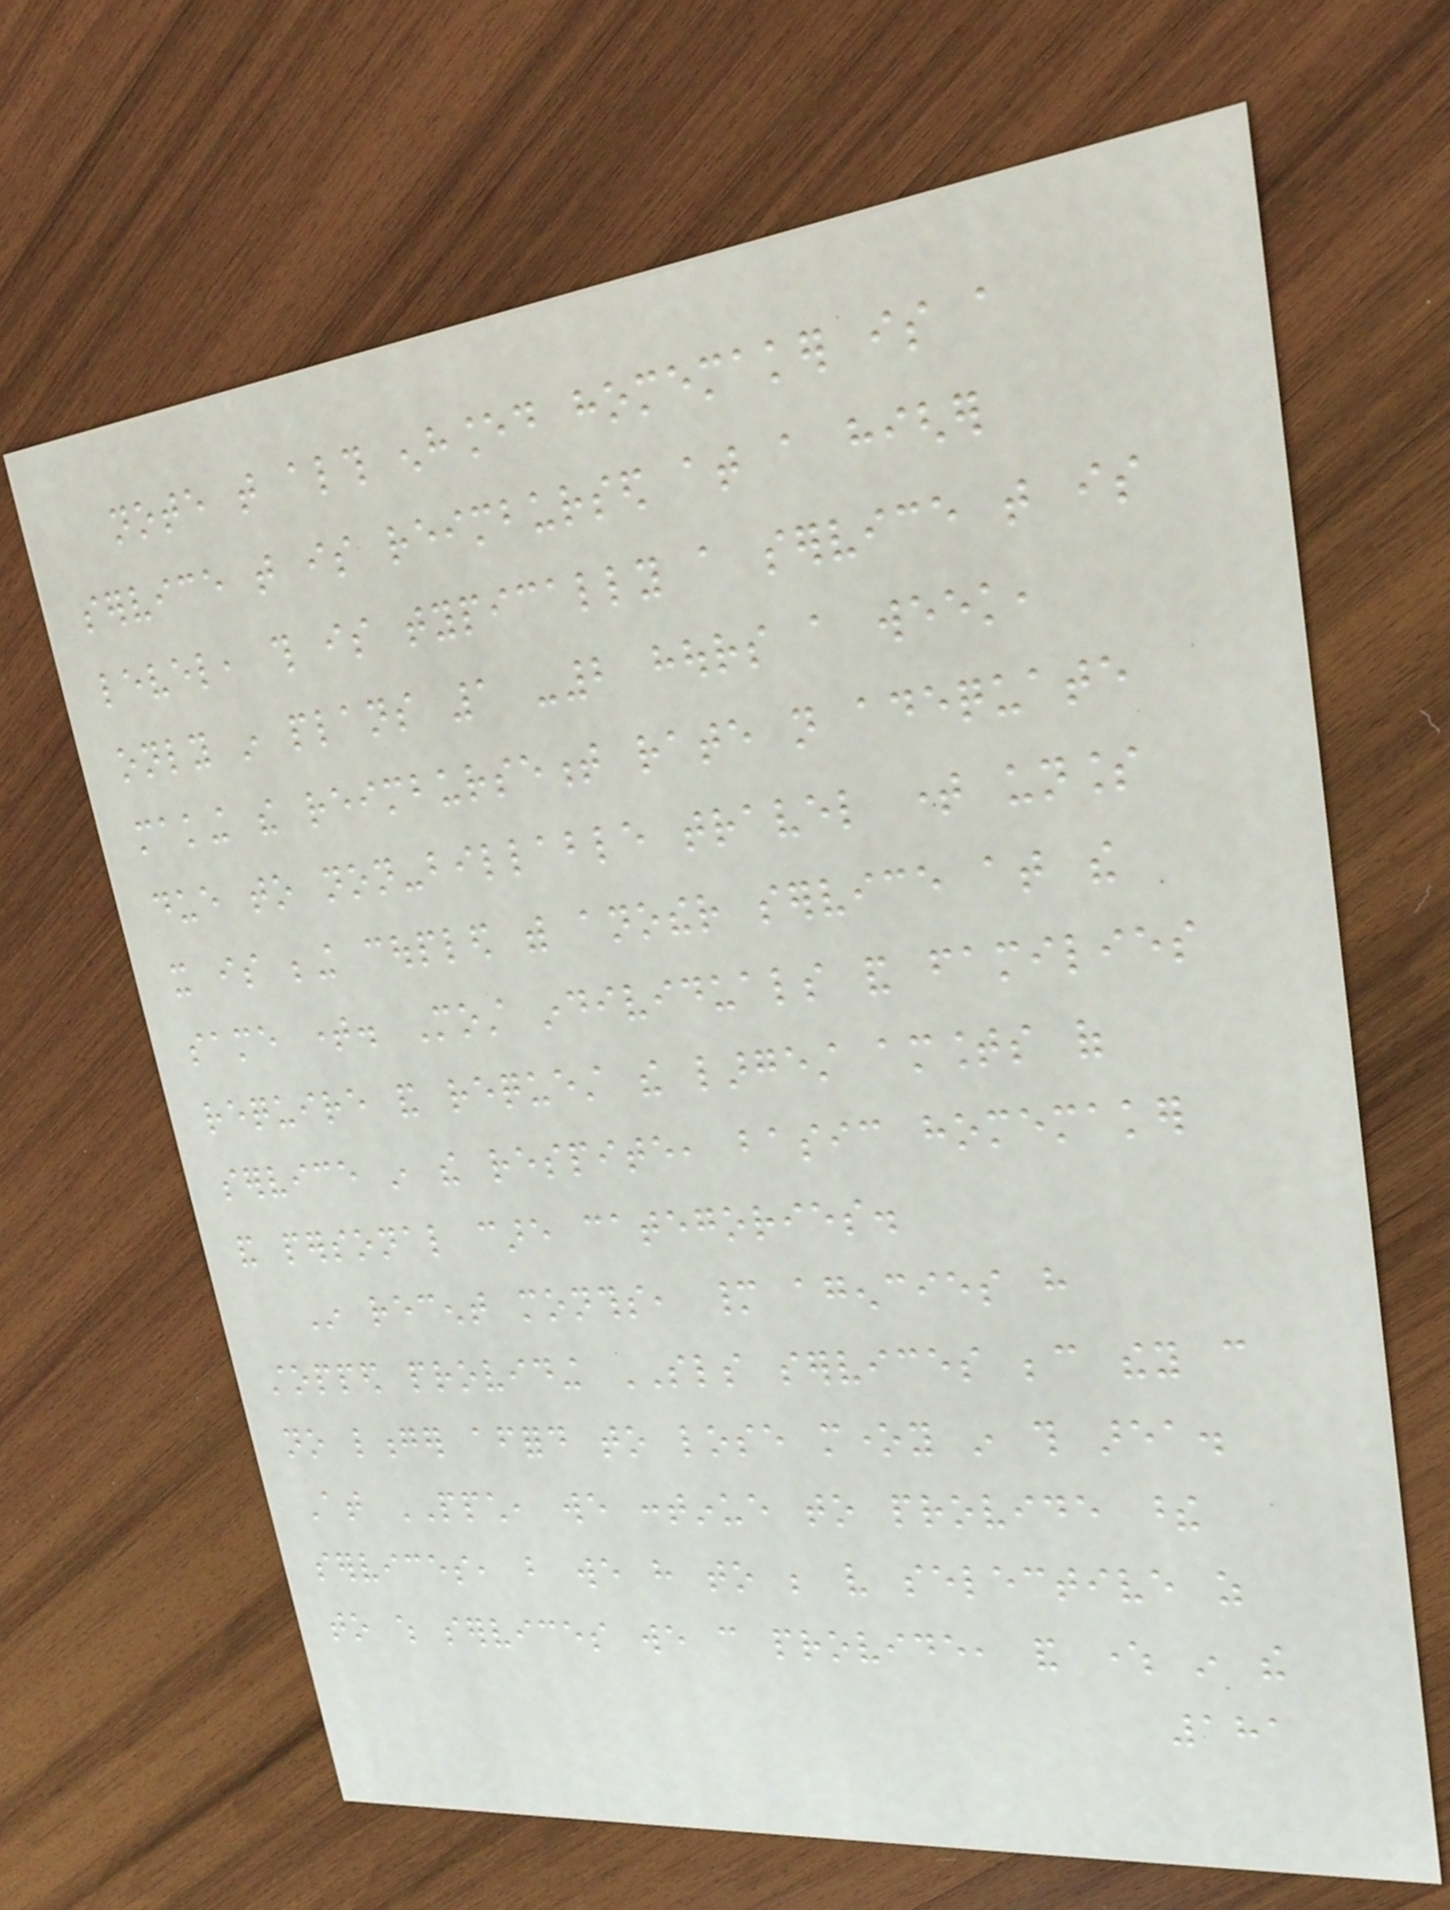note that although enhanced homemaker is a
service that is reimbursed at a higher
level, this is typically a service that is
only in plans 1 -2 hours a week,
making the reimbursement rate not adequate
due to non-billable travel time unless
it is being coupled with another service at the
same time. Most individuals and families
require and request the largest amounts of
service in the respite, basic homemaker
and personal care categories.
In recent months, many agencies have
stopped providing SLS services because they can
no longer afford to lose money in this area.
At PPCH, we continue to provide these
services, but we have to be very selective as
to which services we can provide, and where in the
181
